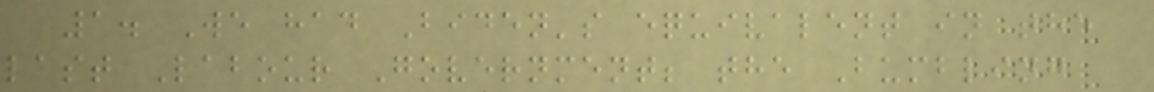1. We had Biden's equivalent in the
last Labour Government; the Bumbling
